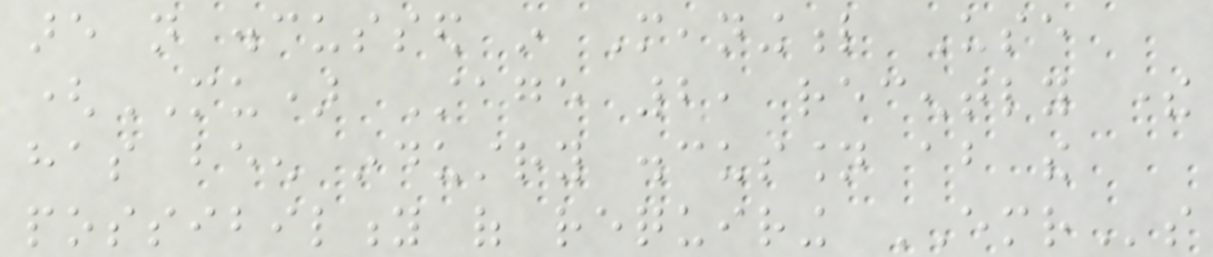are not discussed in Meaningful Use
(MU) Stage 2, recently there
has been industry discussion about the
possibility of requiring EMRs
